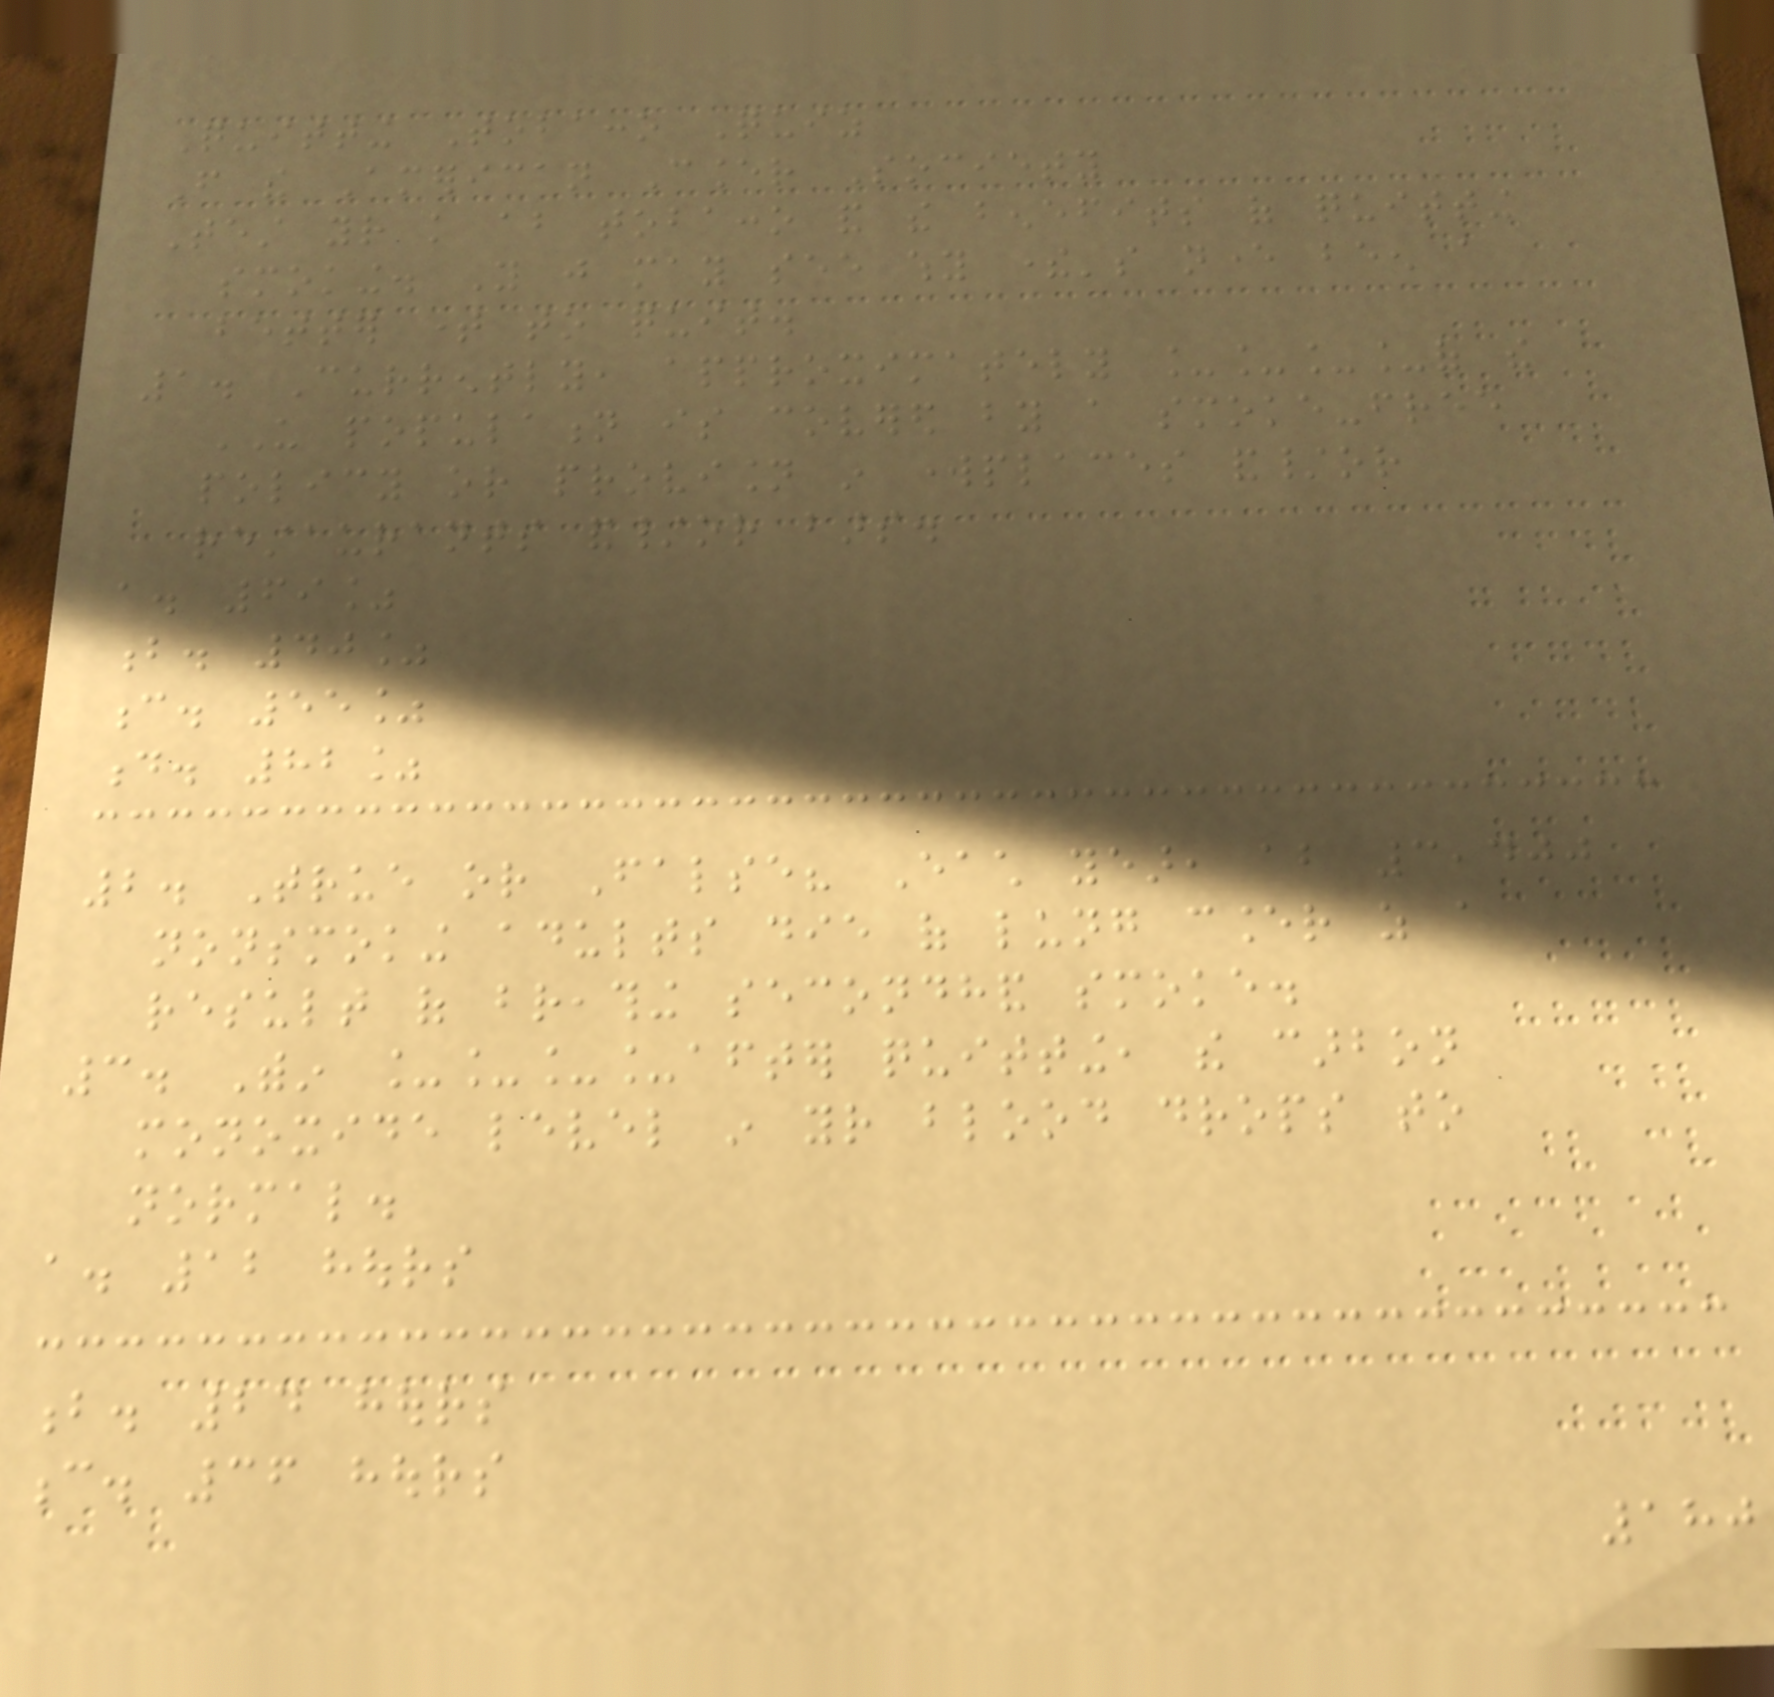Quitting Tobacco Quiz
From the American Cancer Society
Test your knowledge about tobacco and the benefits of quitting
smoking. You just may see why there's never been a
better time to quit.
1. Currently, approximately ____of the
US population is covered by a smoke-free
policy or provision in workplaces and/or
restaurants and/or bars.
a. 69%
b. 40%
c. 55%
d. 82%
2. True or False? Each year, about 3,400
nonsmoking adults die of lung cancer as a
result of breathing secondhand smoke.
3. Within ____after quitting, the carbon
monoxide level in your blood drops to
normal.
a. 12 hours
b. 24 hours
c. 36 hours
180
